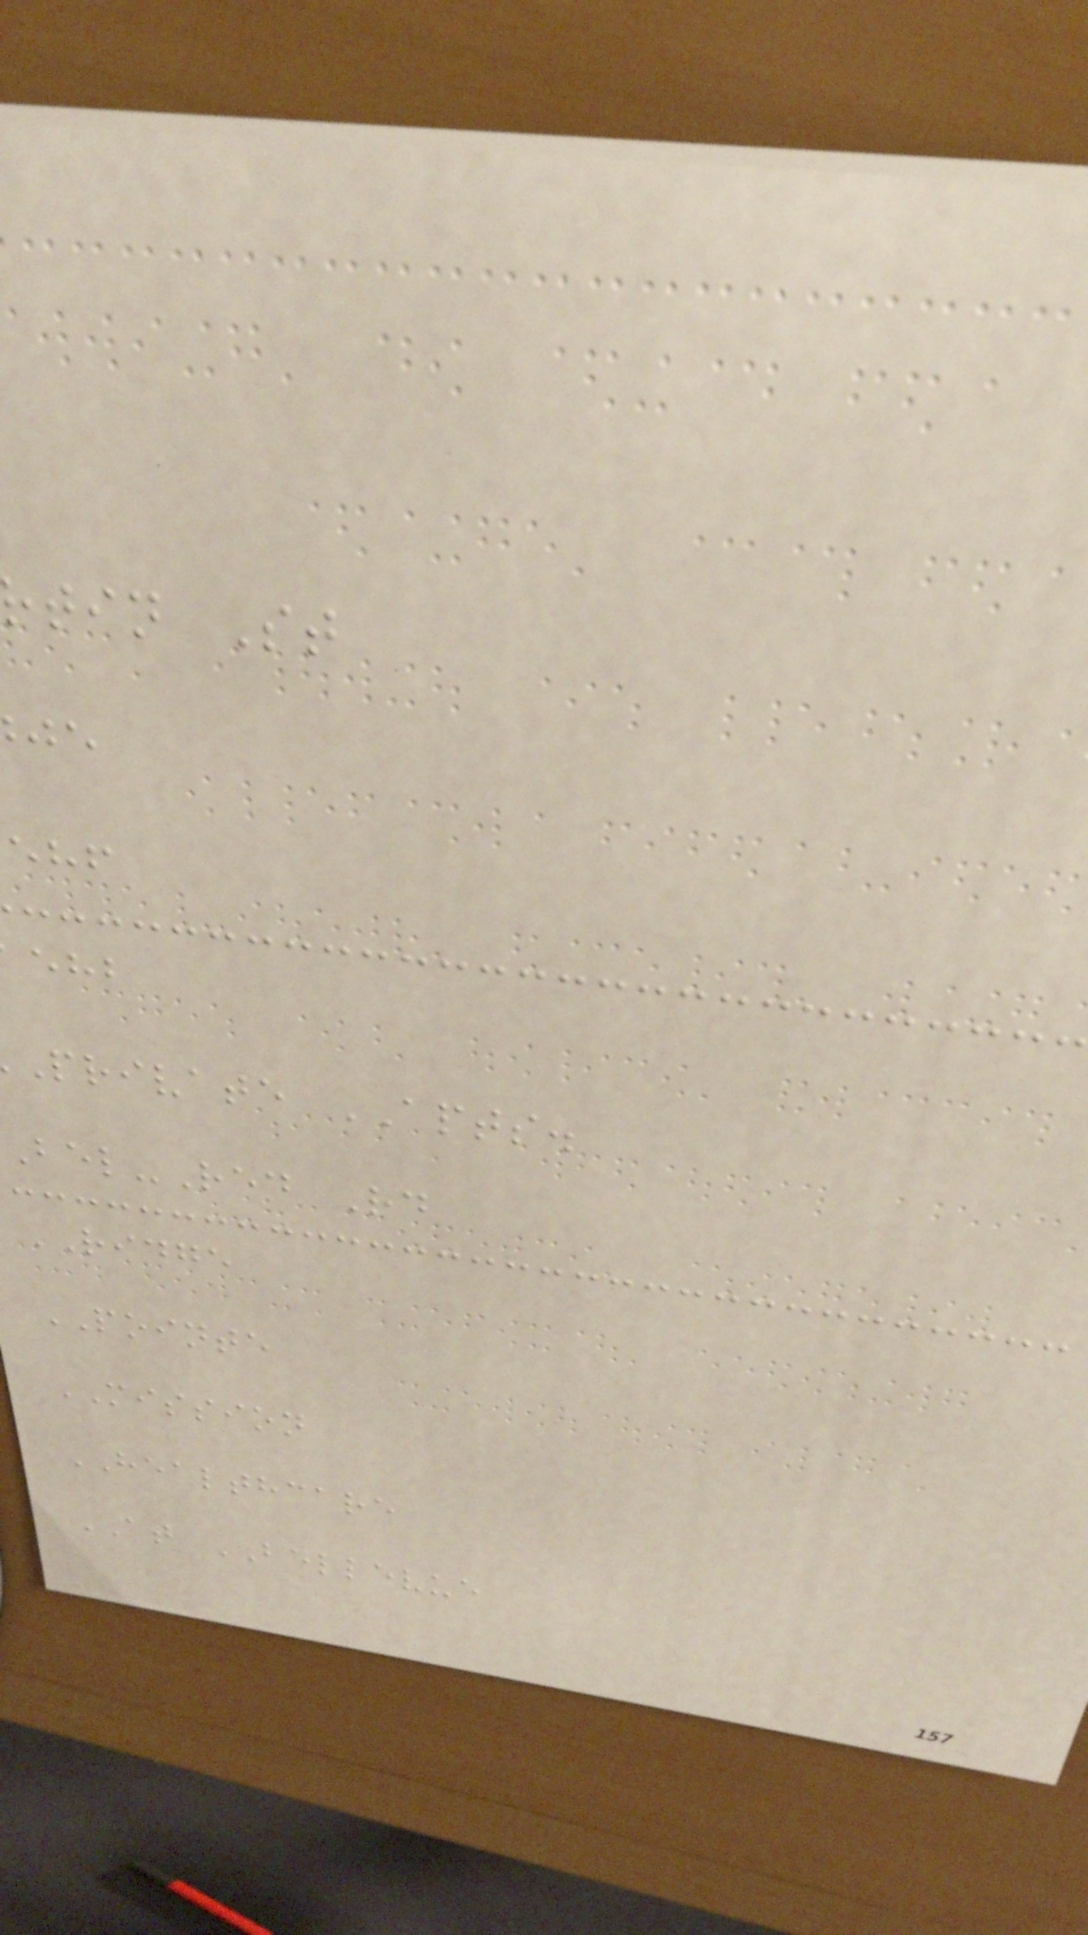tin St
private APTS.
el-Red Rd
RIDGE
POINTE
MISSION
HEALTHCARE
AT BELLEVUE
